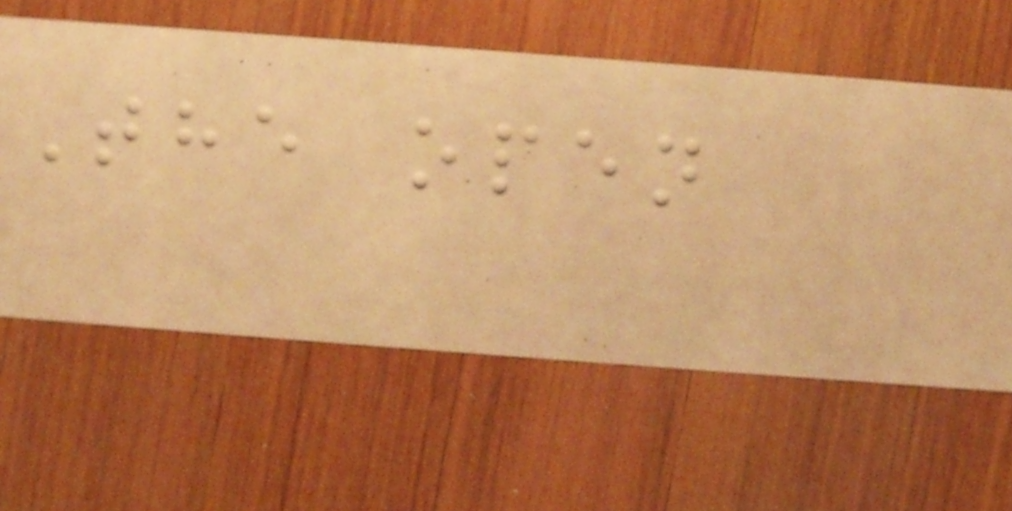The open
